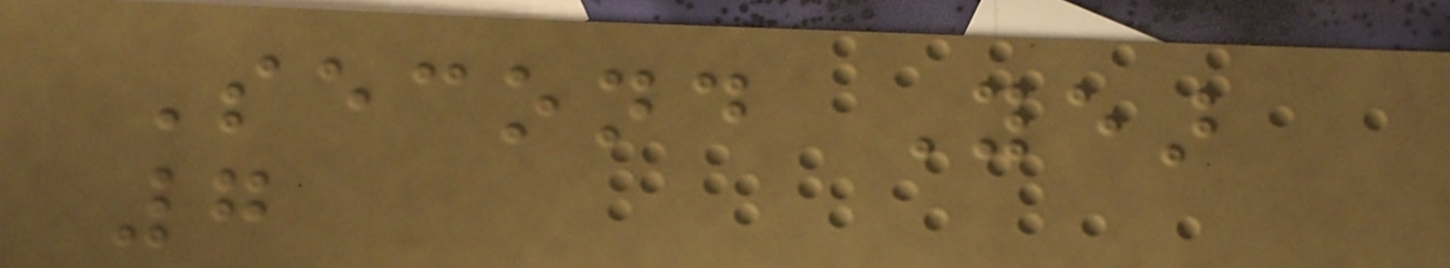Second Year
7
